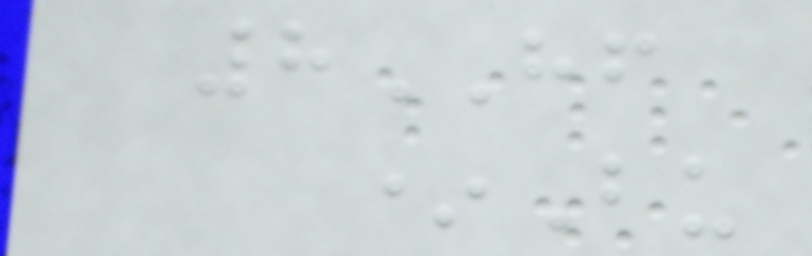8HF
*Bu
